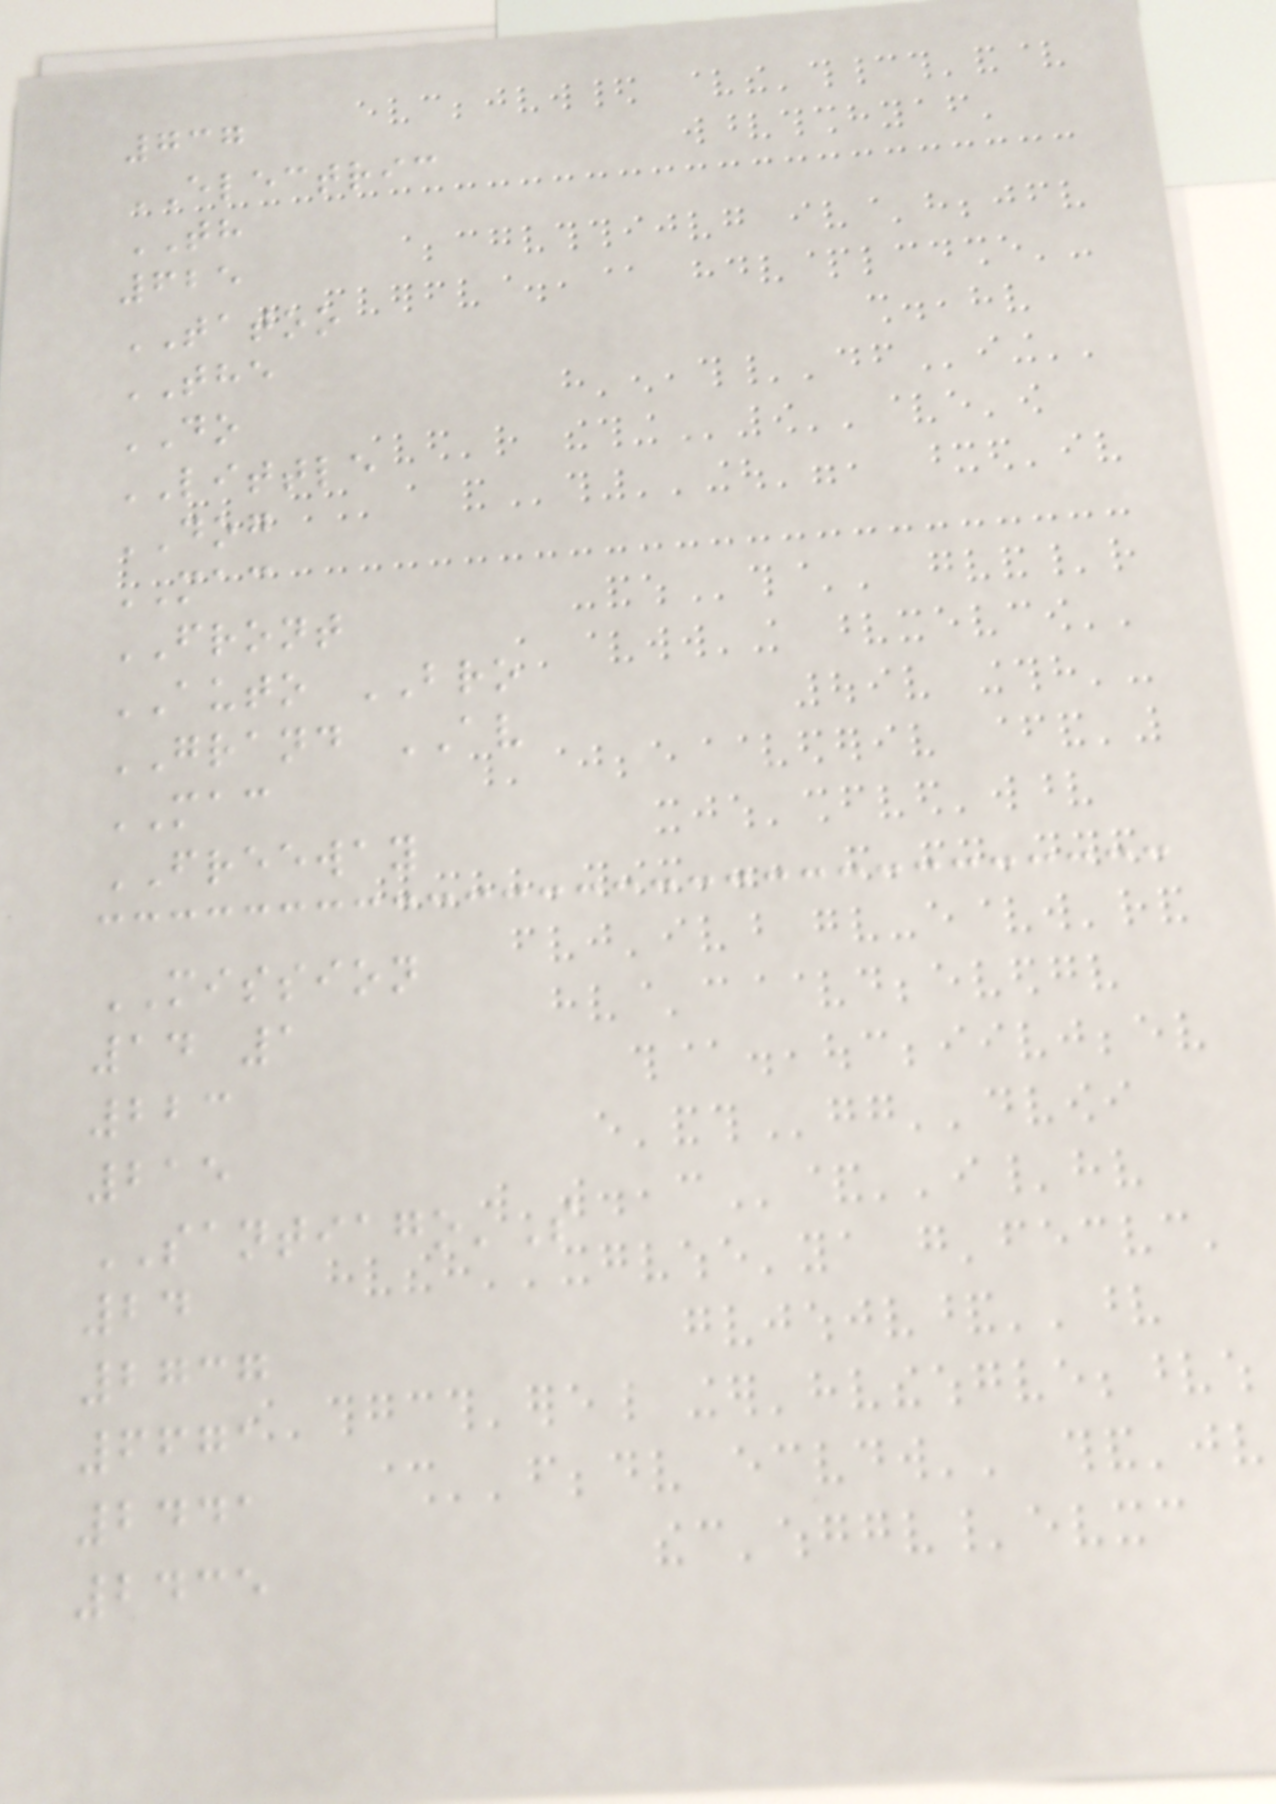737
ELECTRIC
TH
625
TATOO
THE
DO
LITTLE
DOG
MAC
FRONT
AUTO BRO
GRAND AV
MAC
FREEWAY
MISSION
14 1
223
215
SANTIAGO'S
24
2737
6671
2441
2435
